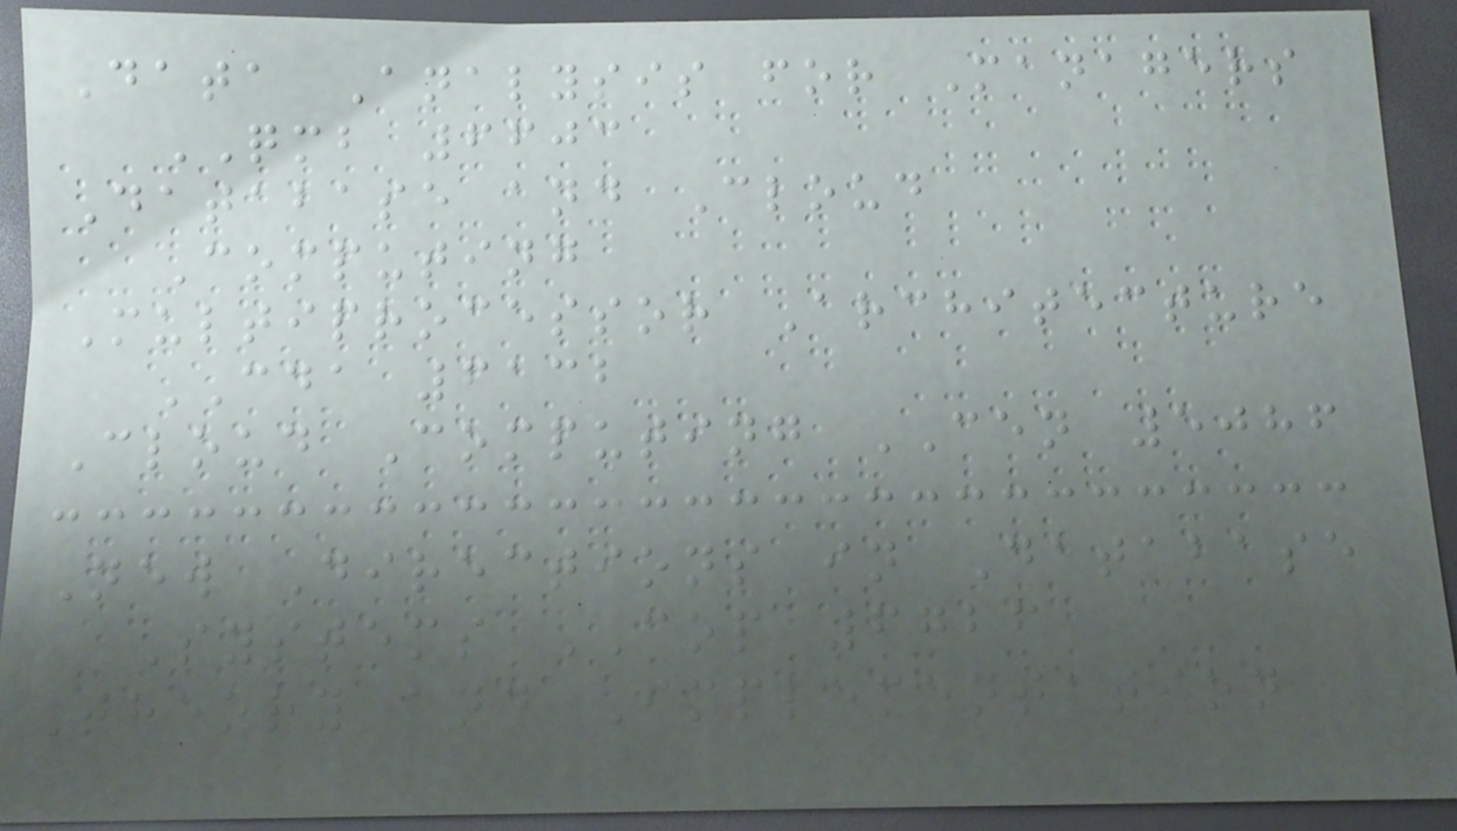Data Analysis for Managers
QMB 6603
Database and Cloud
Computing
Multiprocessor Architecture
CDA 6132
Cloud Computing CEN 5086
New Directions in Database
Systems COP 6726
Theory and Implementation
